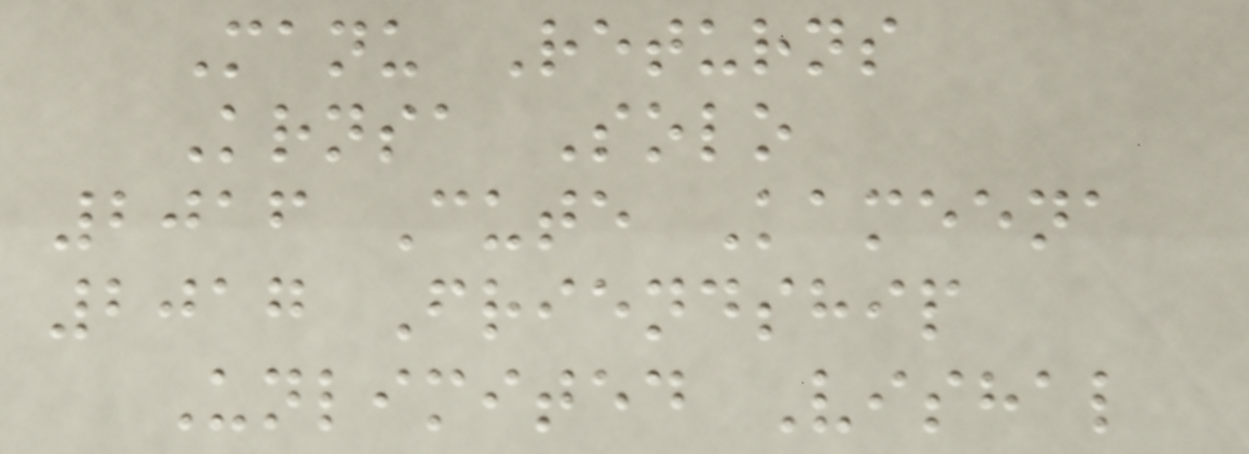Manu Returns
Krnsa Solo
2016 Cute Kameena
2017 Friendship
Unlimited Vishal
